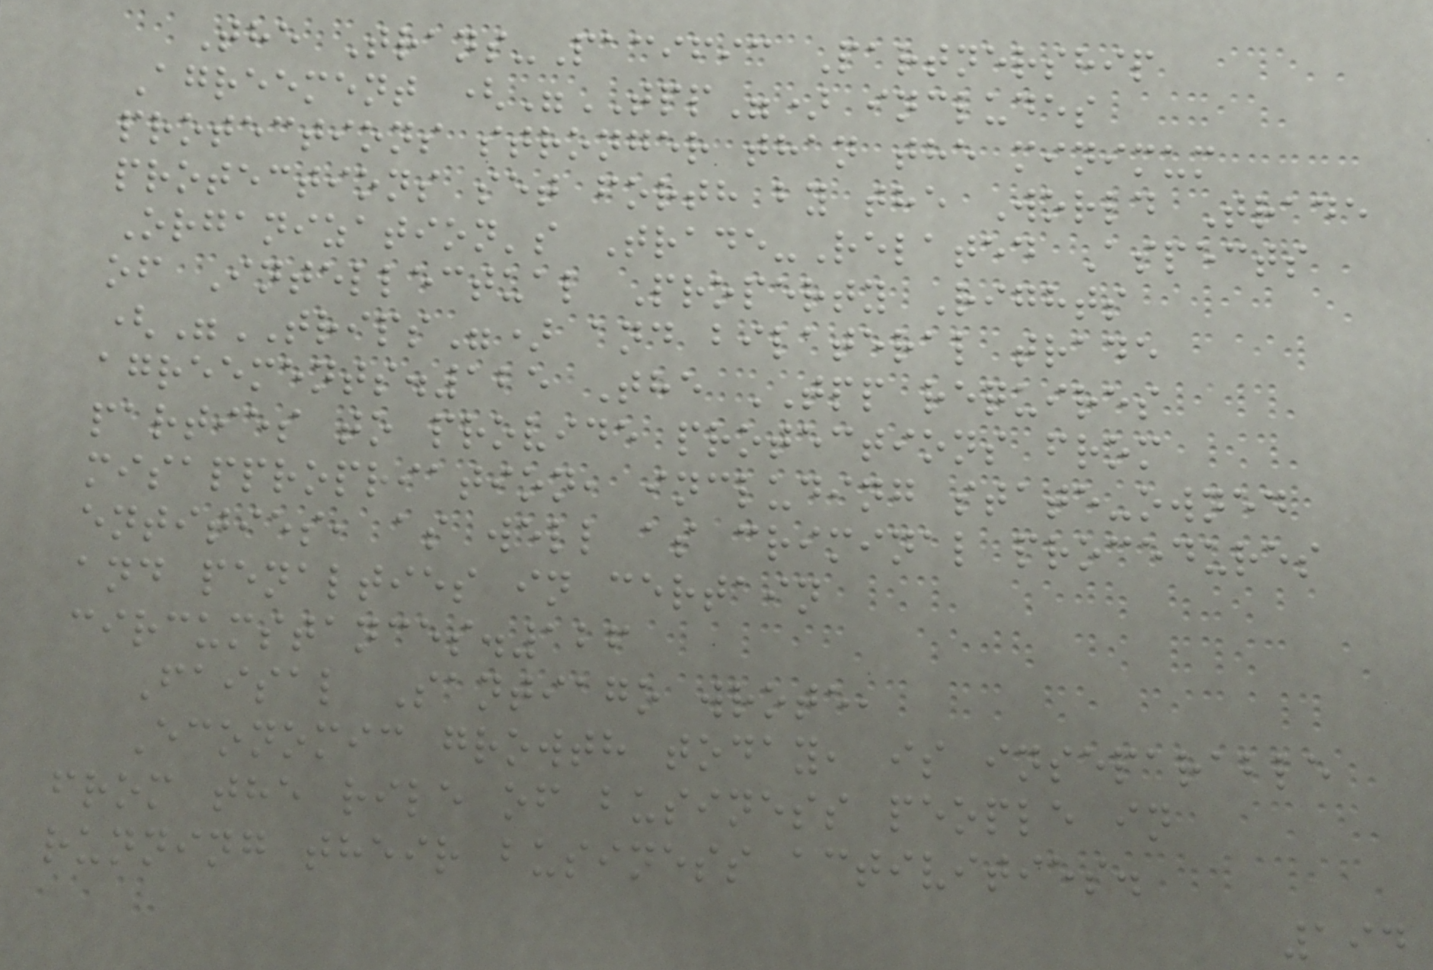The Trans-Pacific Partnership
Agreement ("TPP") includes
protections stronger than the minimum
protections set forth by the World Trade
Organization's Trade-Related Aspects
of Intellectual Property Rights
("TRIPS") and bilateral trade
agreements.125 The TPP requires
parties to provide protections from
misappropriation, including state-owned
entities, as well as criminal procedures
and penalties in certain
circumstances.126
Faisal Santiago wrote,
Economic growth today, is inseparable
from the rile of business people in
running their business activities.
194
